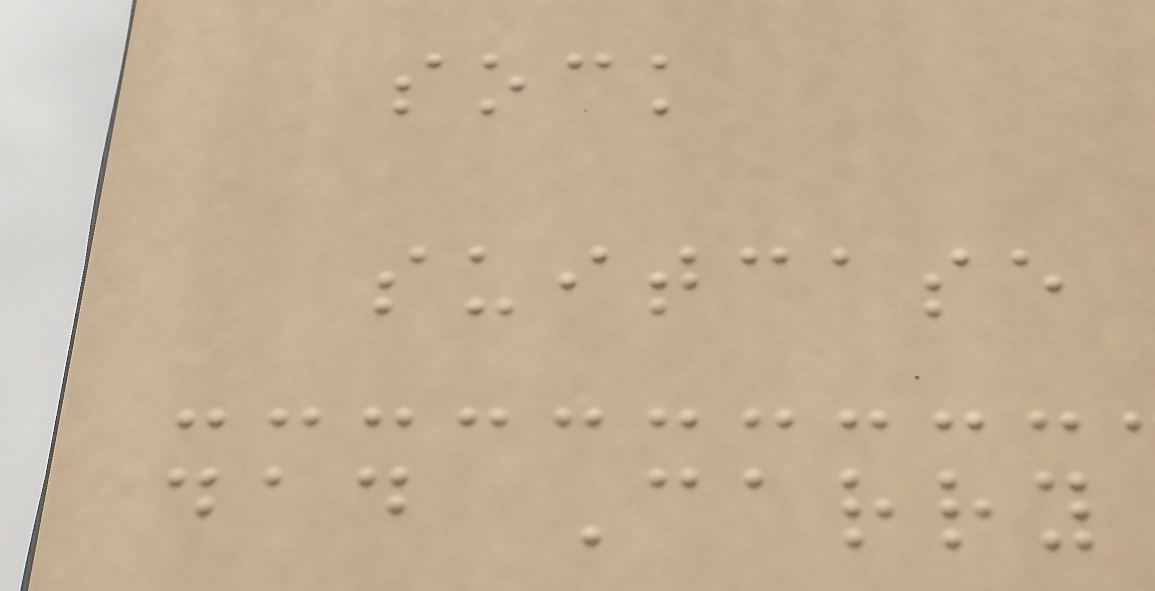sock
suitcase
dad Carry
